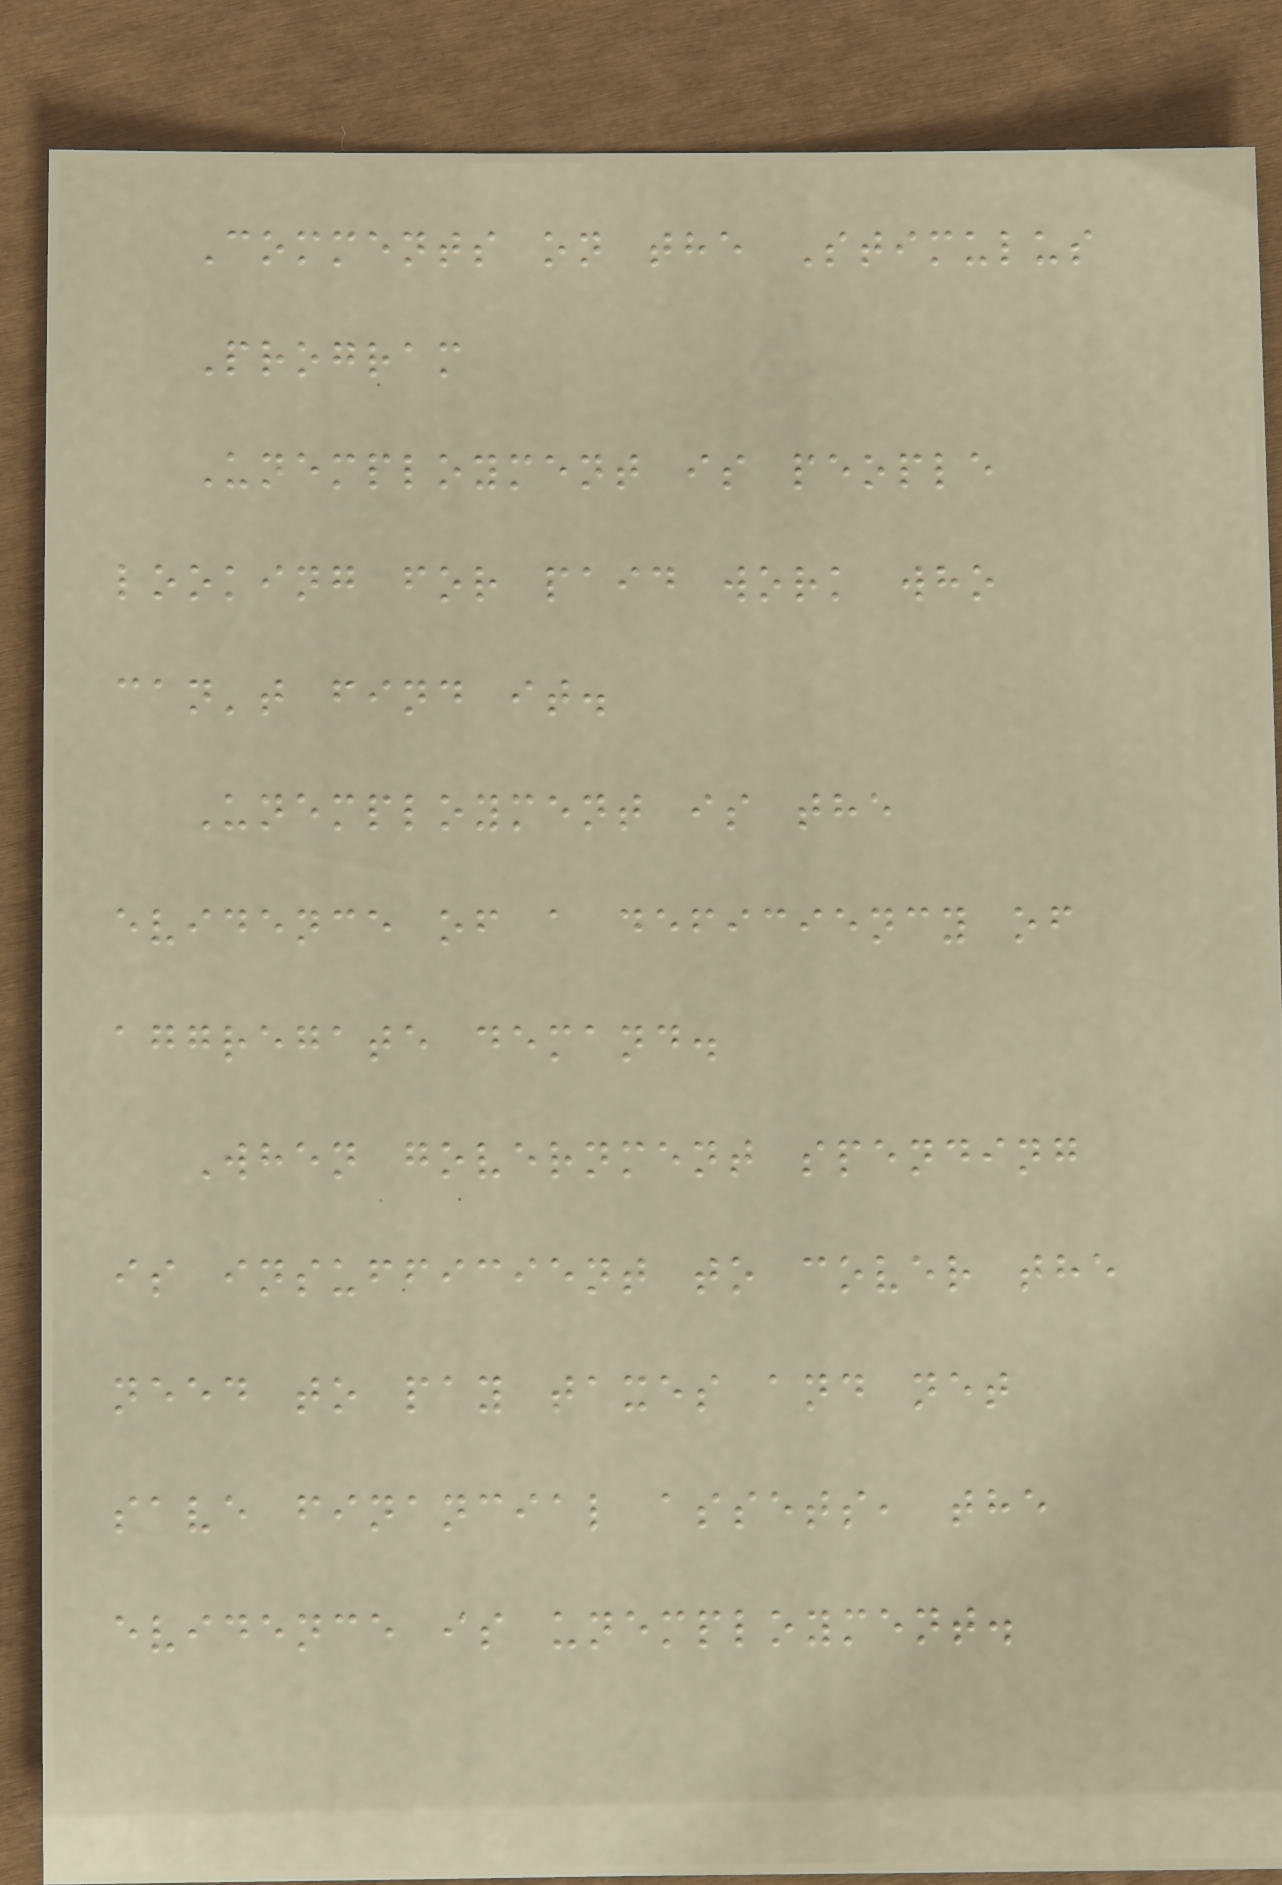Comments on the Stimulus
Program
Unemployment is people
looking for paid work who
can't find it.
Unemployment is the
evidence of a deficiency of
aggregate demand.
When government spending
is insufficient to cover the
need to pay taxes and net
save financial assets, the
evidence is unemployment.
